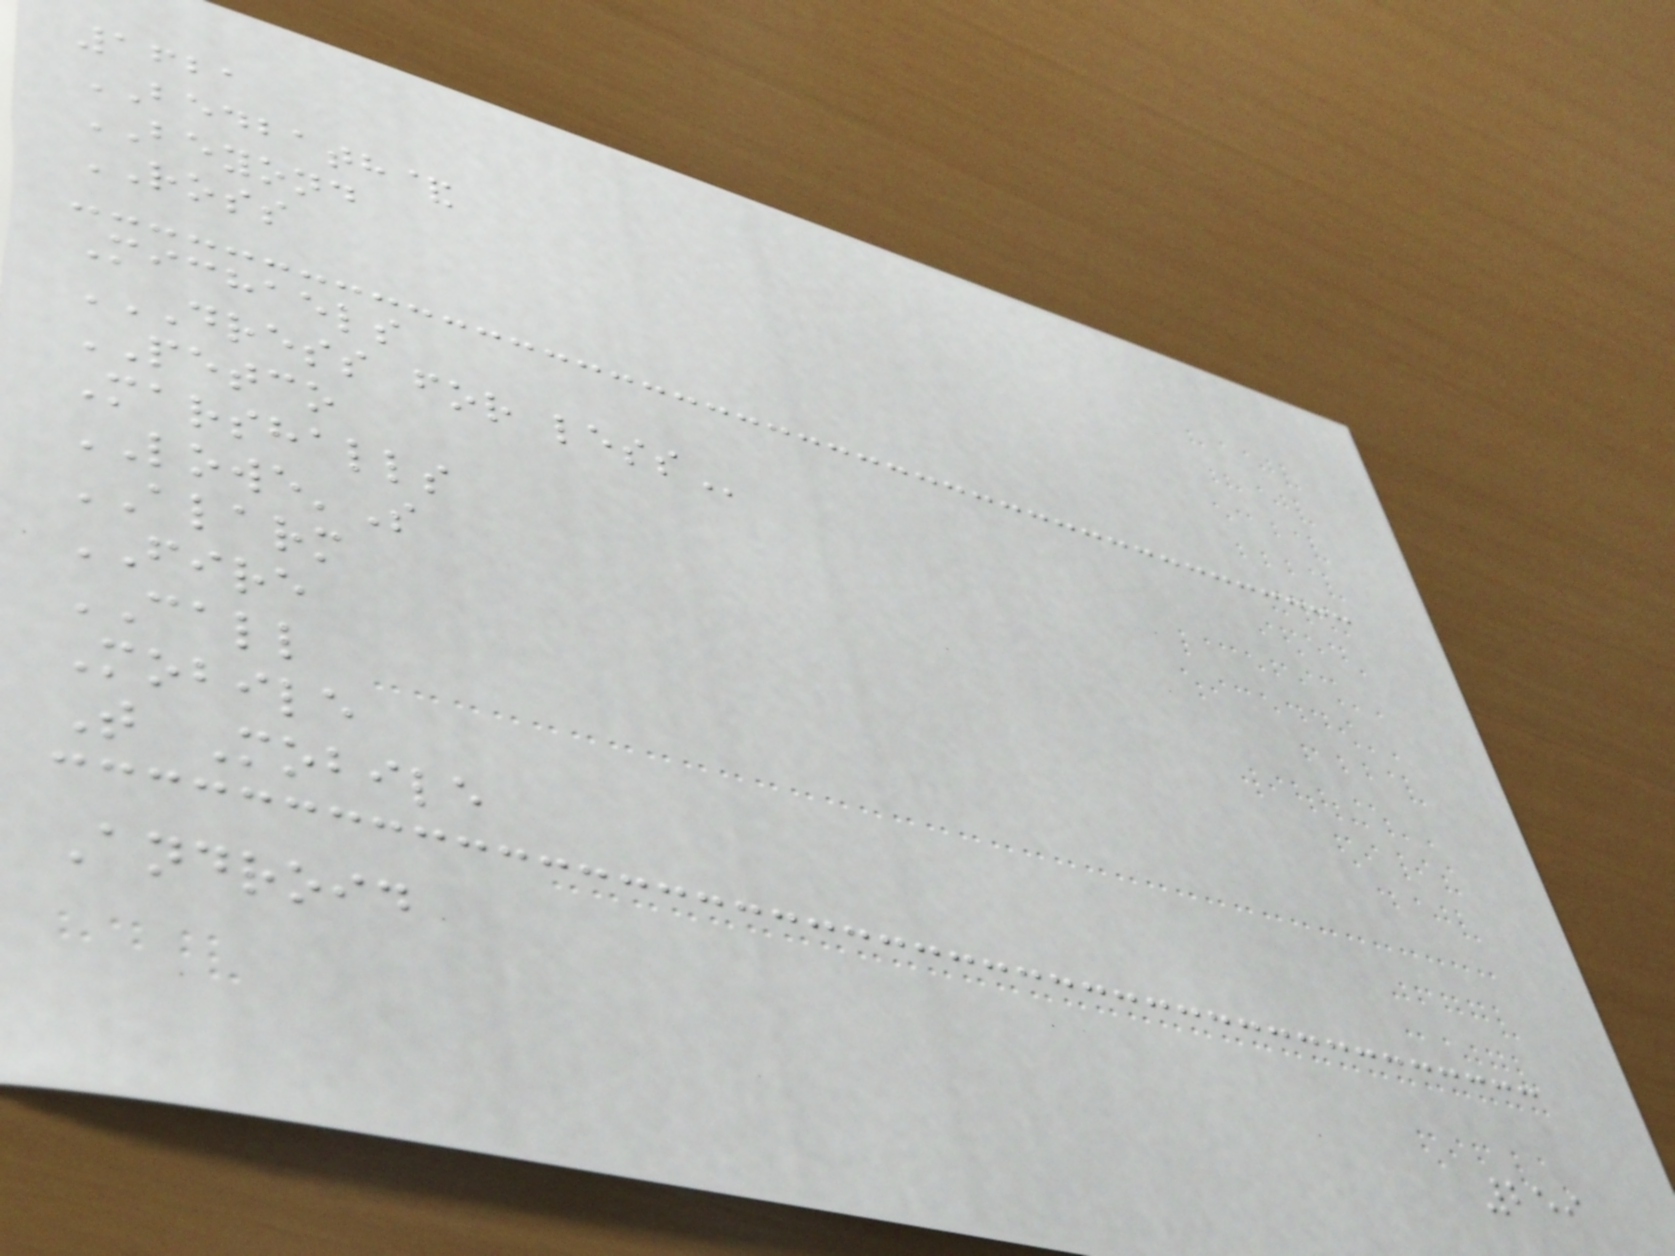1621
BEDBATH&
BEYOND
ROSS
Michaels
DRESS FOR LESS
PETCO
Marshalls
LOWE'S
ALARM
FIRE
CALL
Mobile
T Mobile
Android
259
